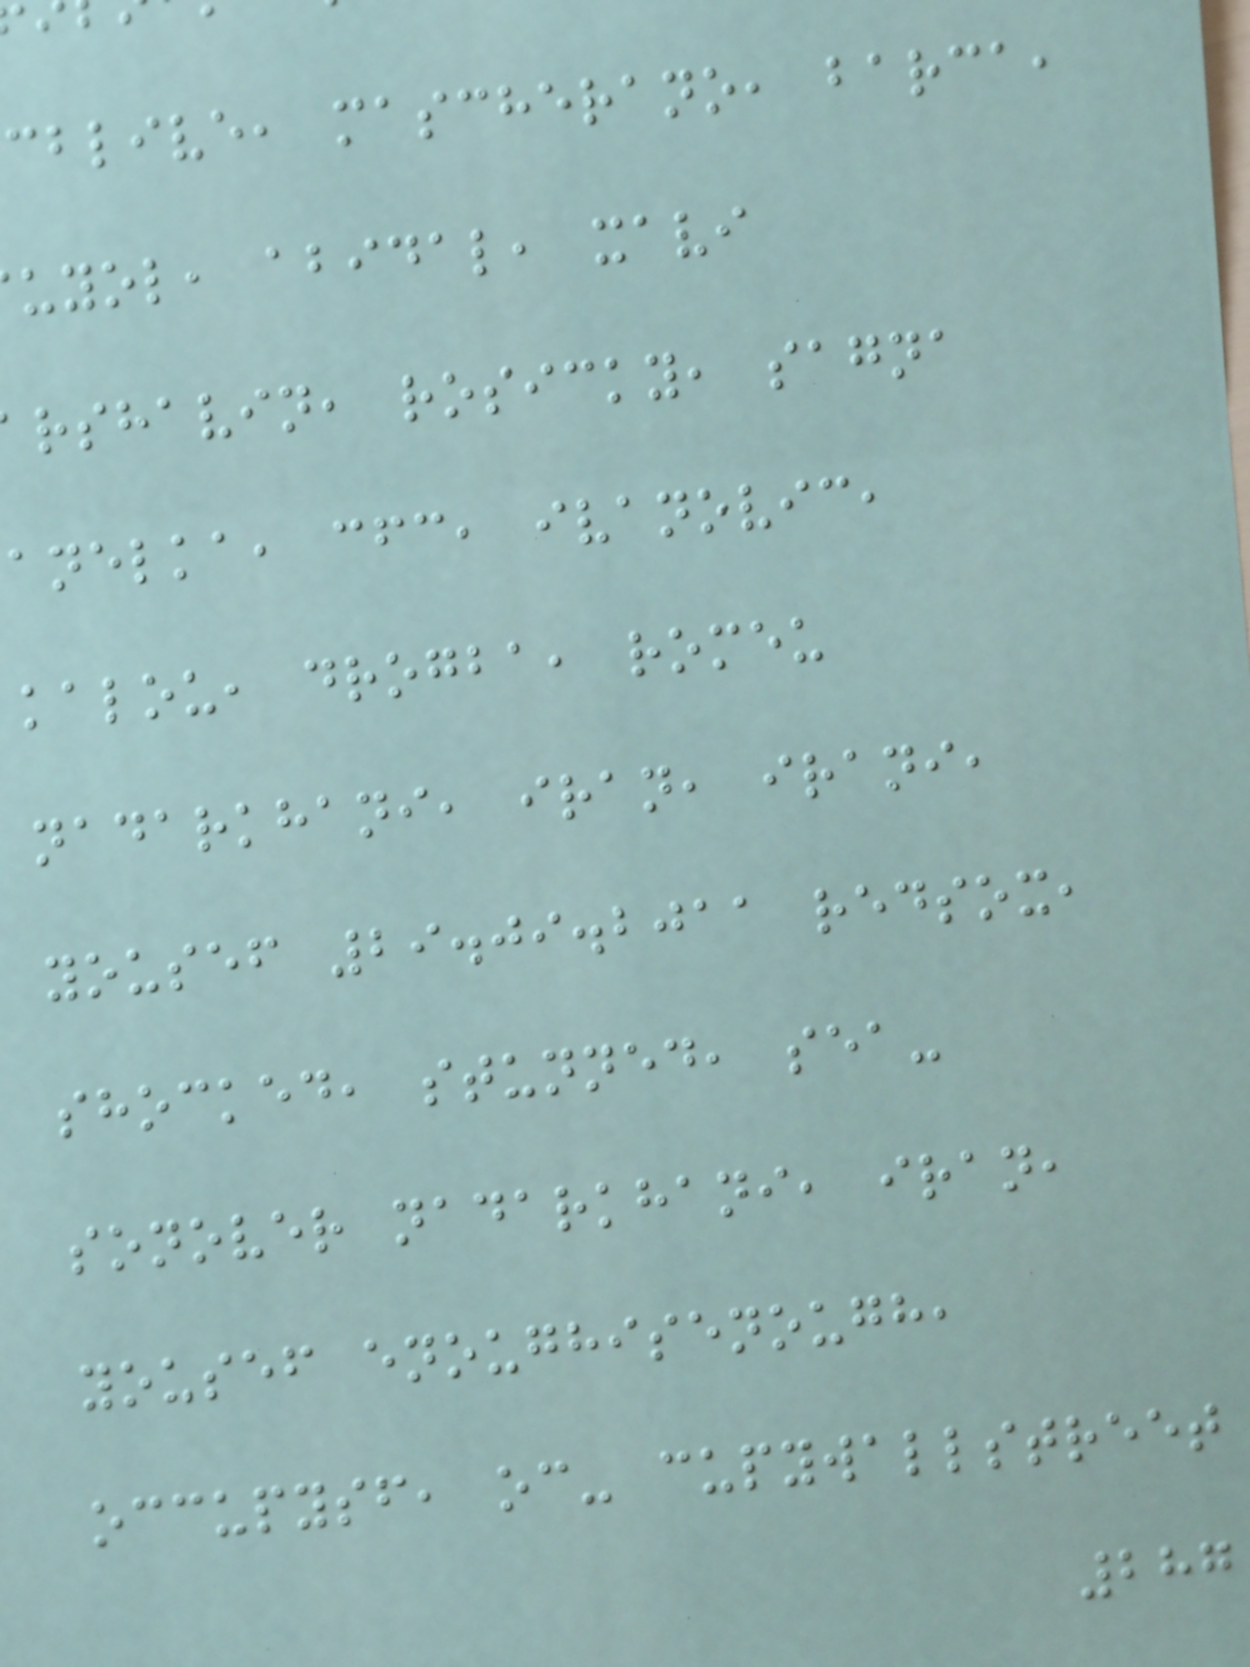cblive, mascherano, barca,
uyol, abidal, xavi
rshavin, rosicky, sagna
anelka, cfc, ivanovic,
kalou, drogba, romeu
nadarkhani, iran, irani,
yousef 29.09.2011 redsox,
shocked, stunned, sea-
sonover nadarkhani, iran,
yousef enoughisenough,
occupysf, oc- cupywallstreet
287
